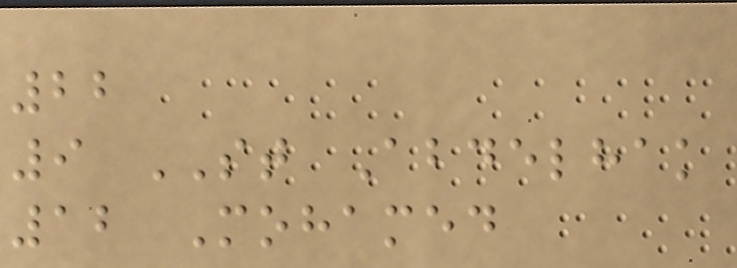22
9 ST Abdelhak
12 Mohamed
